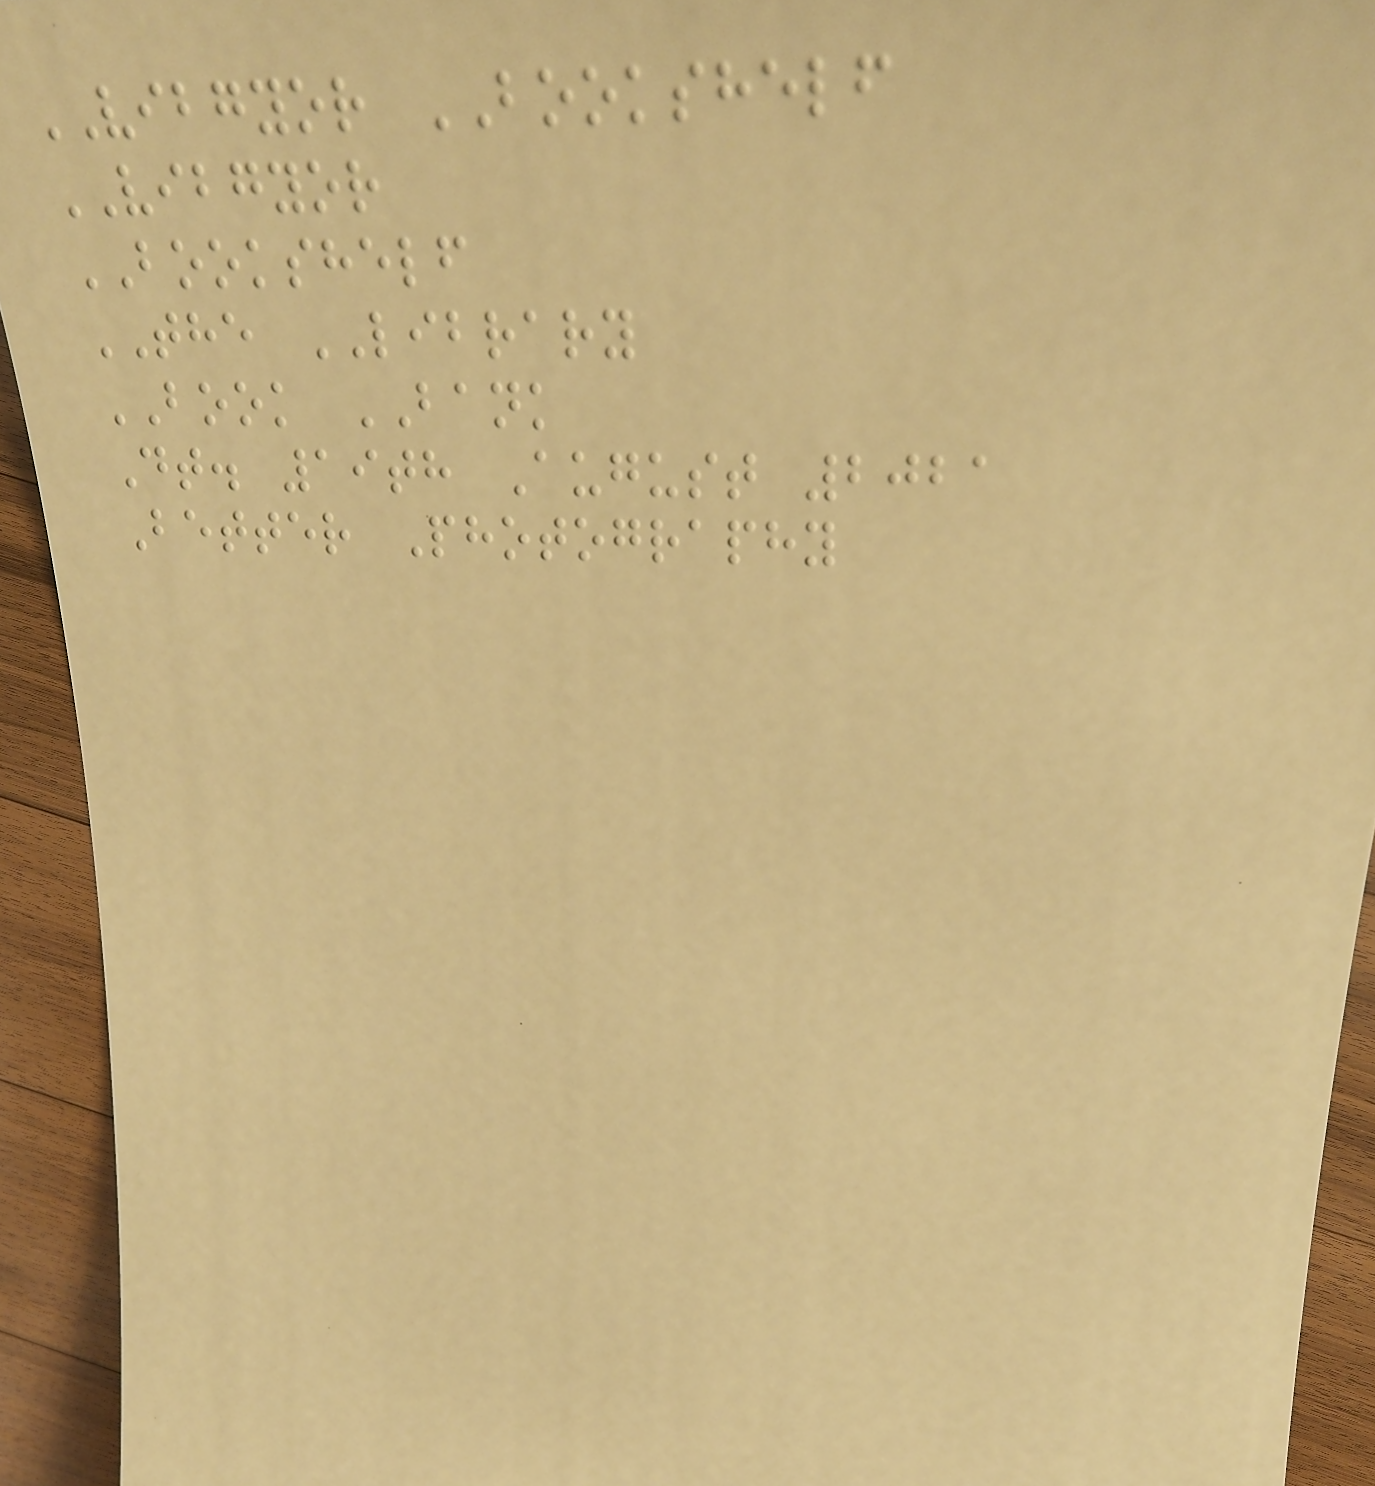VIBGYOR BOOKSHELF
VIBGYOR
BOOKSHELF
THE LIBRARY
BOOK BANK
Dt. 19th August 2021
Better Photography
